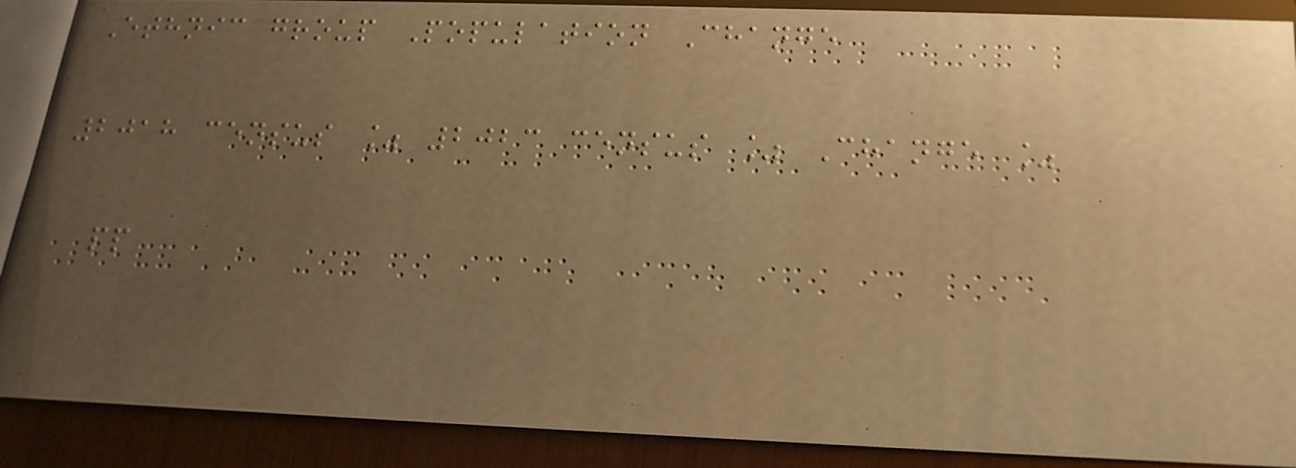Ethnic group Population Change
2018 census % 2023 census % Change %
pp
